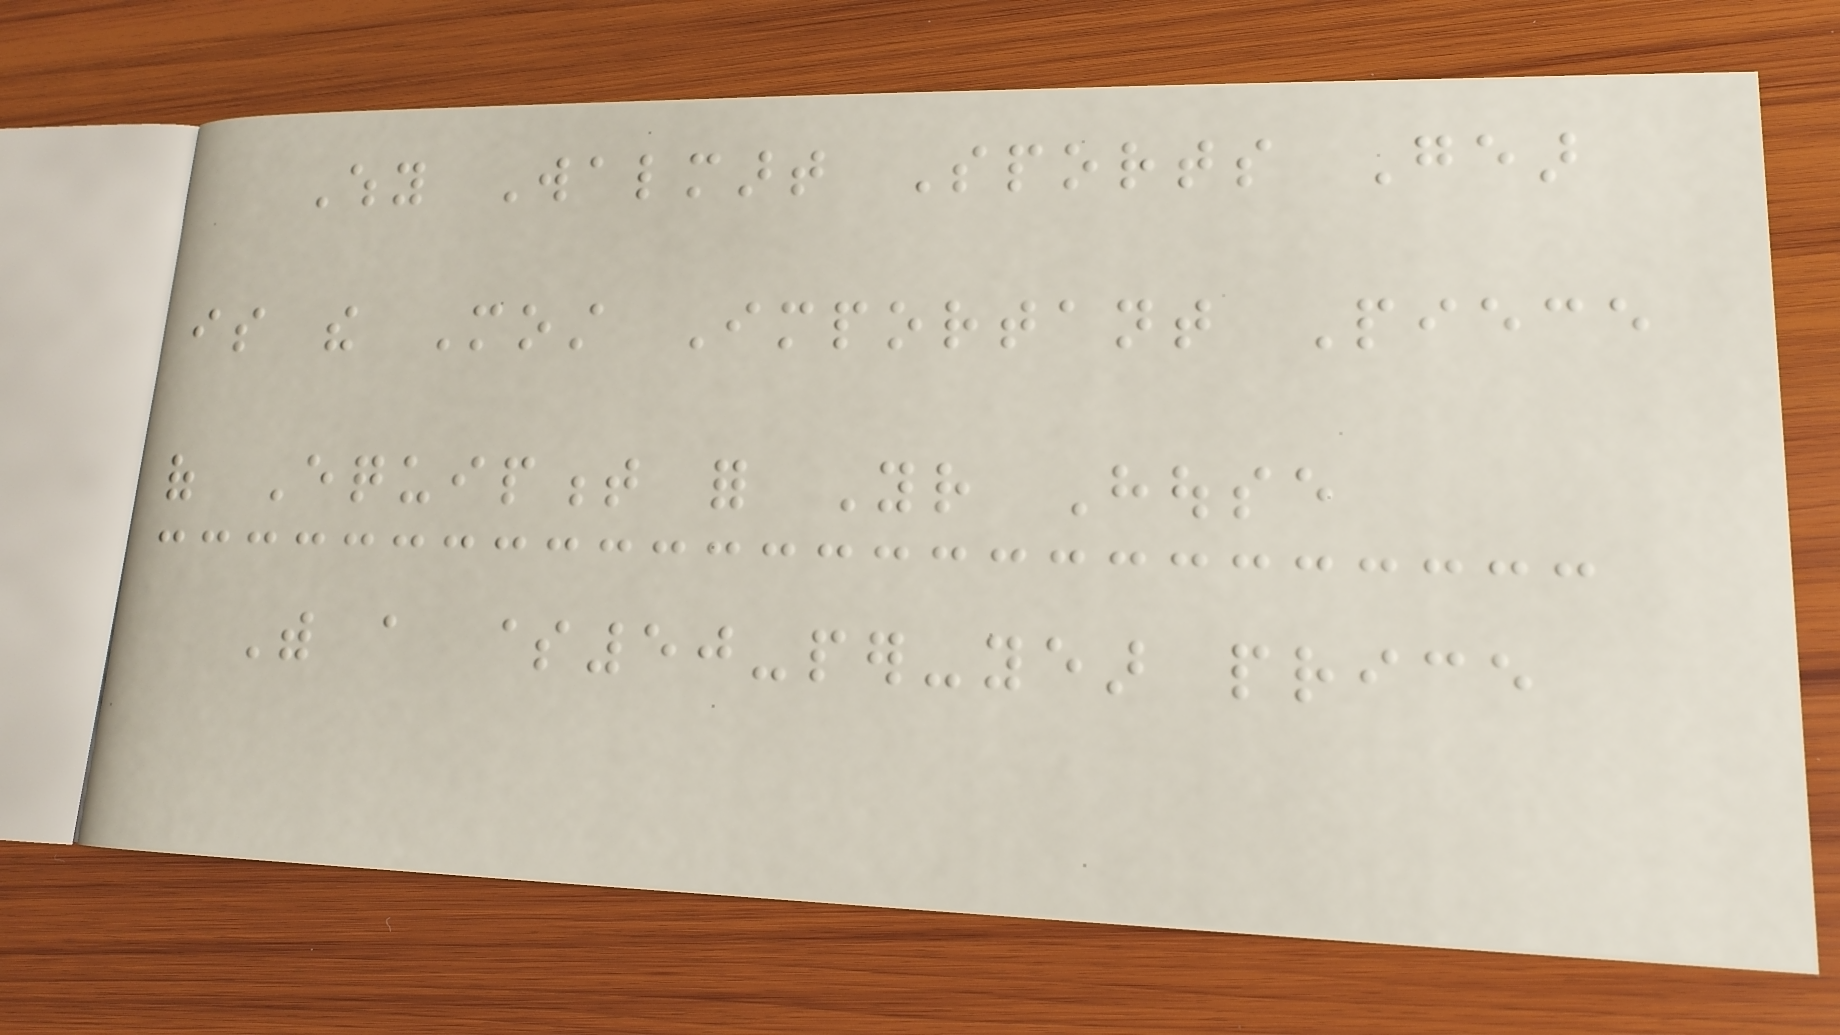Why Walmart Sports Gear
is the Most Important Piece
of Equipment for Your House
With a $50-per-year price
